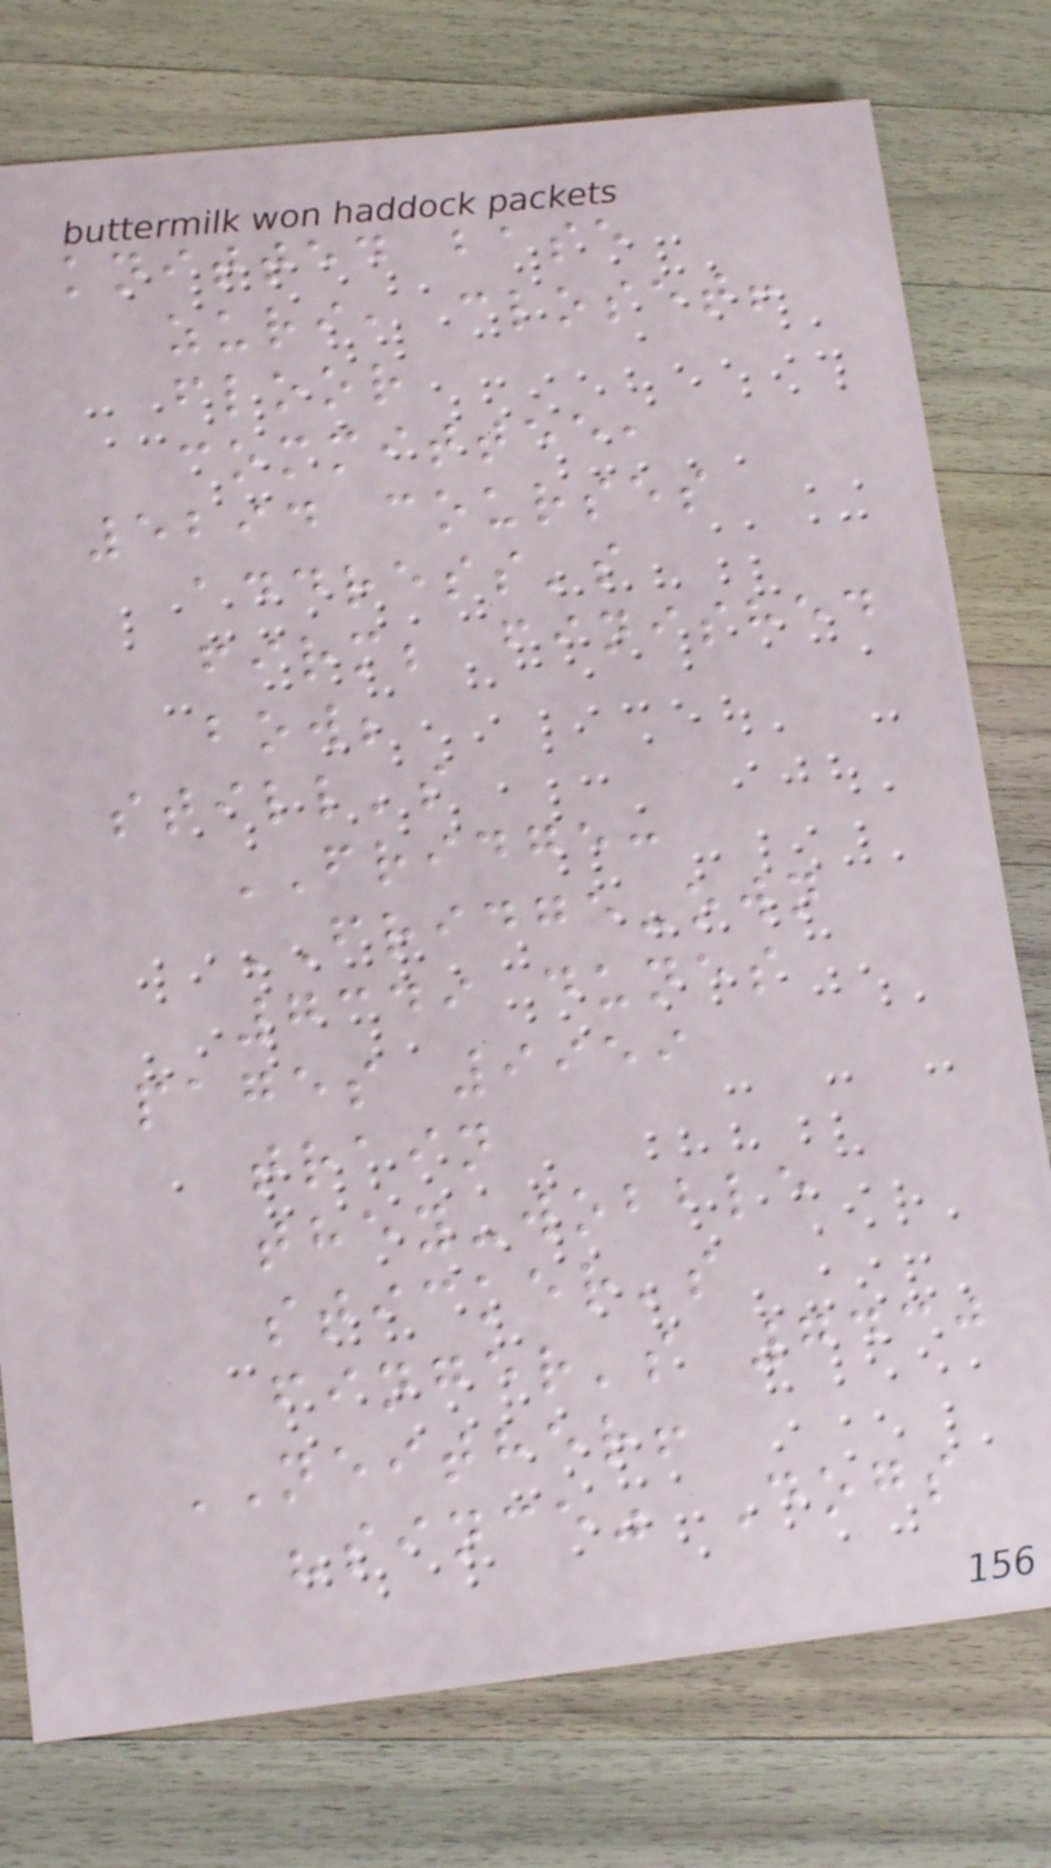knitted base
zuri, closet!
floor
committee,
5294 courses
address's
firm; finished
bow;
still's
FRIDGE:
FRIDGE-own
7349 dunes
pages 9959
train
they-wobble
sticker's
finger's 7430
NEITHER!
"since" Dogs
